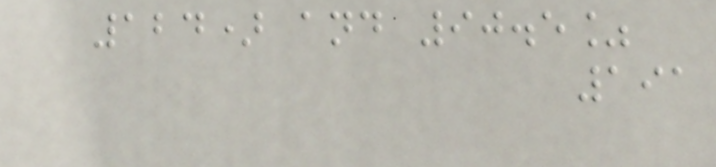124) and 90.5%
191
